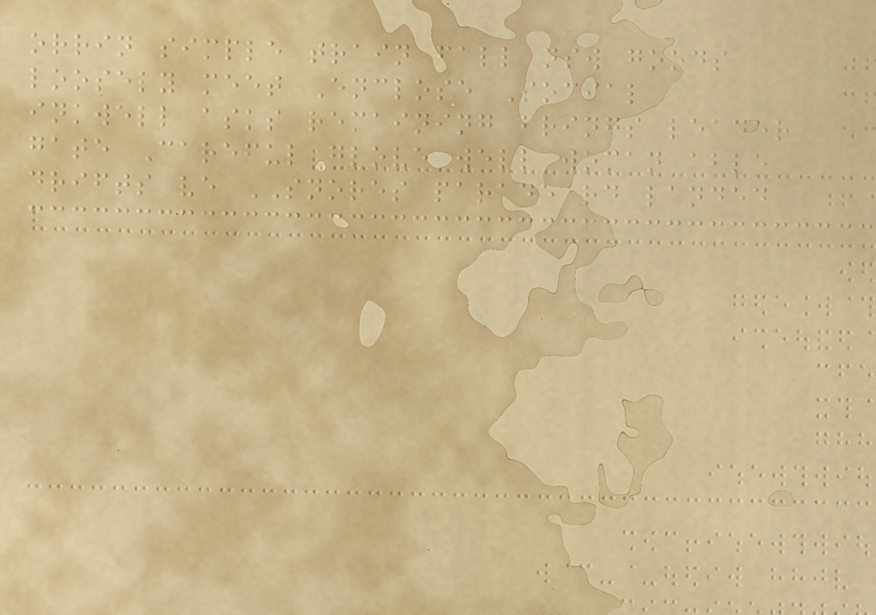orrin simple train fall nsw goods
loosely meet Enclose Social
inkwell asks remaining brings leader
gate Careful glove well woman able
drifts ve SNORES parade rd landed
